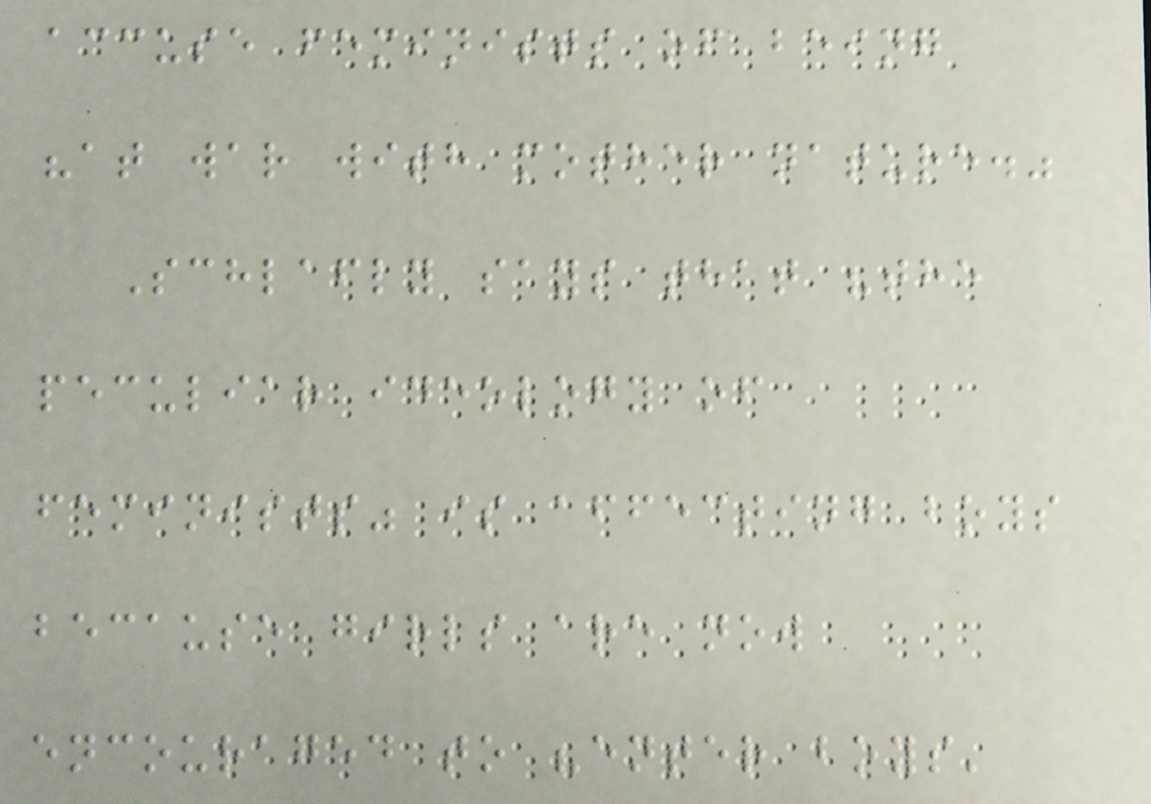accuse feminists of being
"at war with mother nature."
Schlafly says that "the
peculiar ideology of
feminists" is affecting boys
because girls are now
encouraged to "enter boys'
